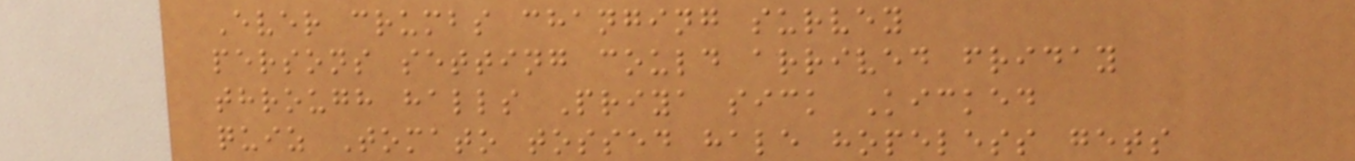Ever crumbs changing survey
persons setting could arrived friday
through halls Priya sick Kicked
quiz Tomato tossed hale hopeless gets
